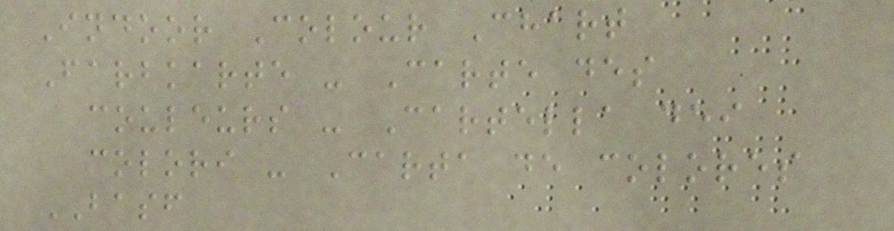Indoor Colour Chart
Farbkarte - Carte des
couleurs - Cartella dei
colori - Carta de colores
BASF
